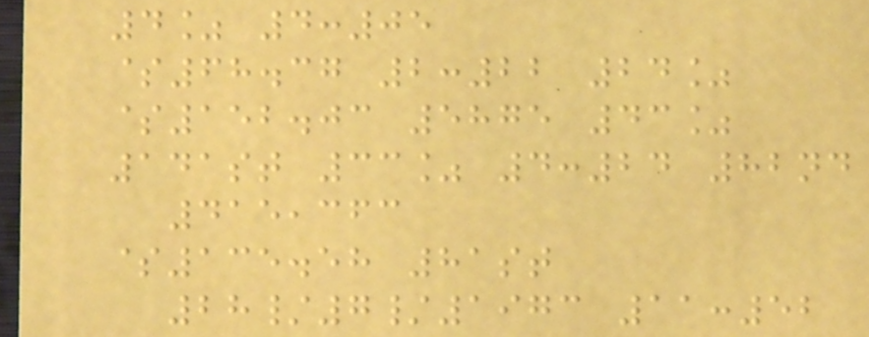4% 4:05
$68.37 2:22 24%
$152.03 5875 43%
141st 33% 4:24 82nd
415,363
$135.58 81st
28/7/1973 11:52
